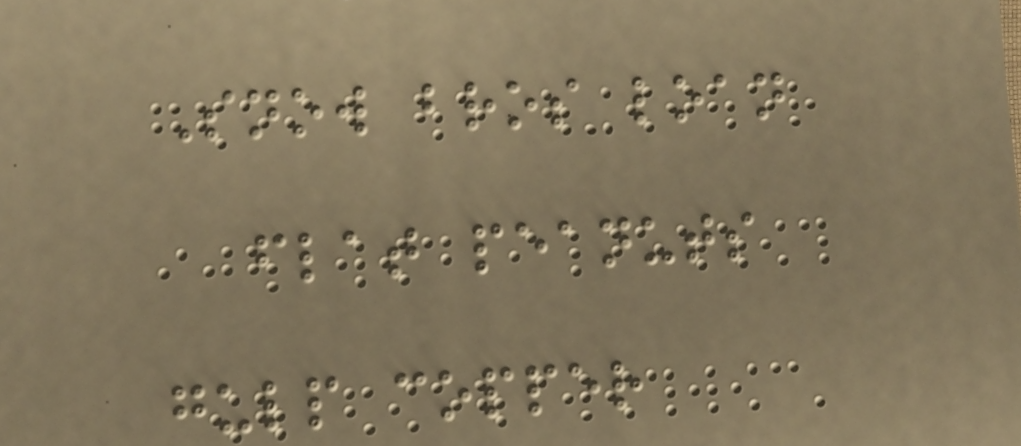Snow bros loan
flat peanuts
gulp copper
